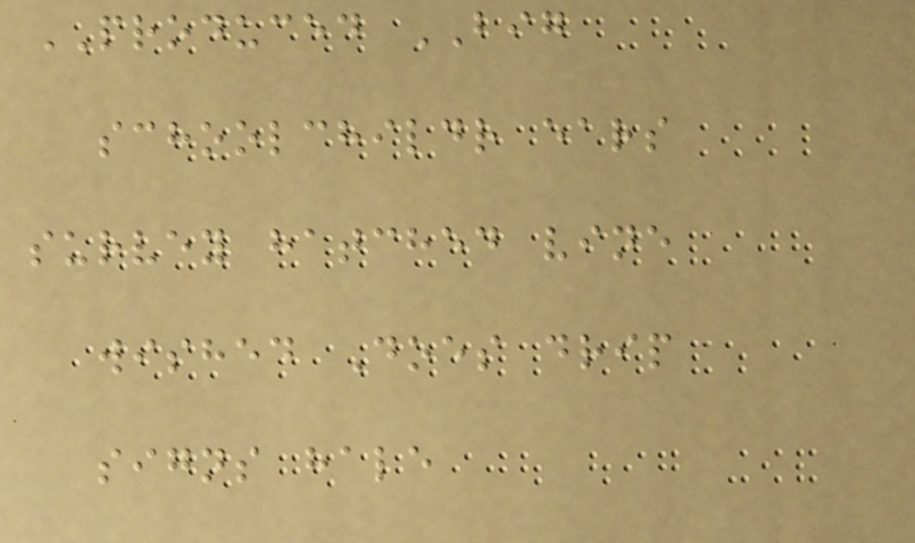PRODUCED BIG
schoolchildr ears
survey hatched vine
wished Does drip
signs hale
